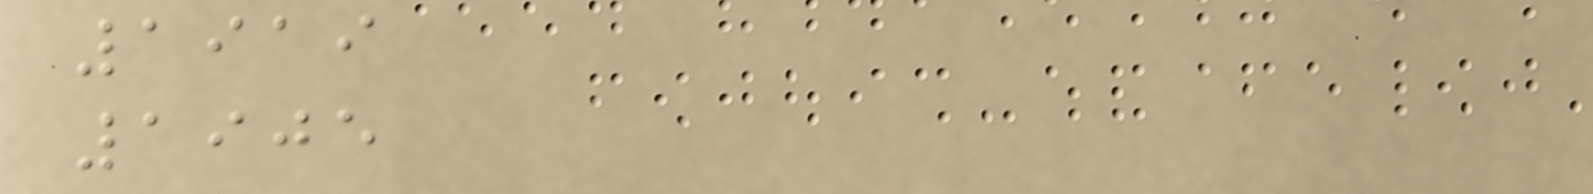1919
1905
